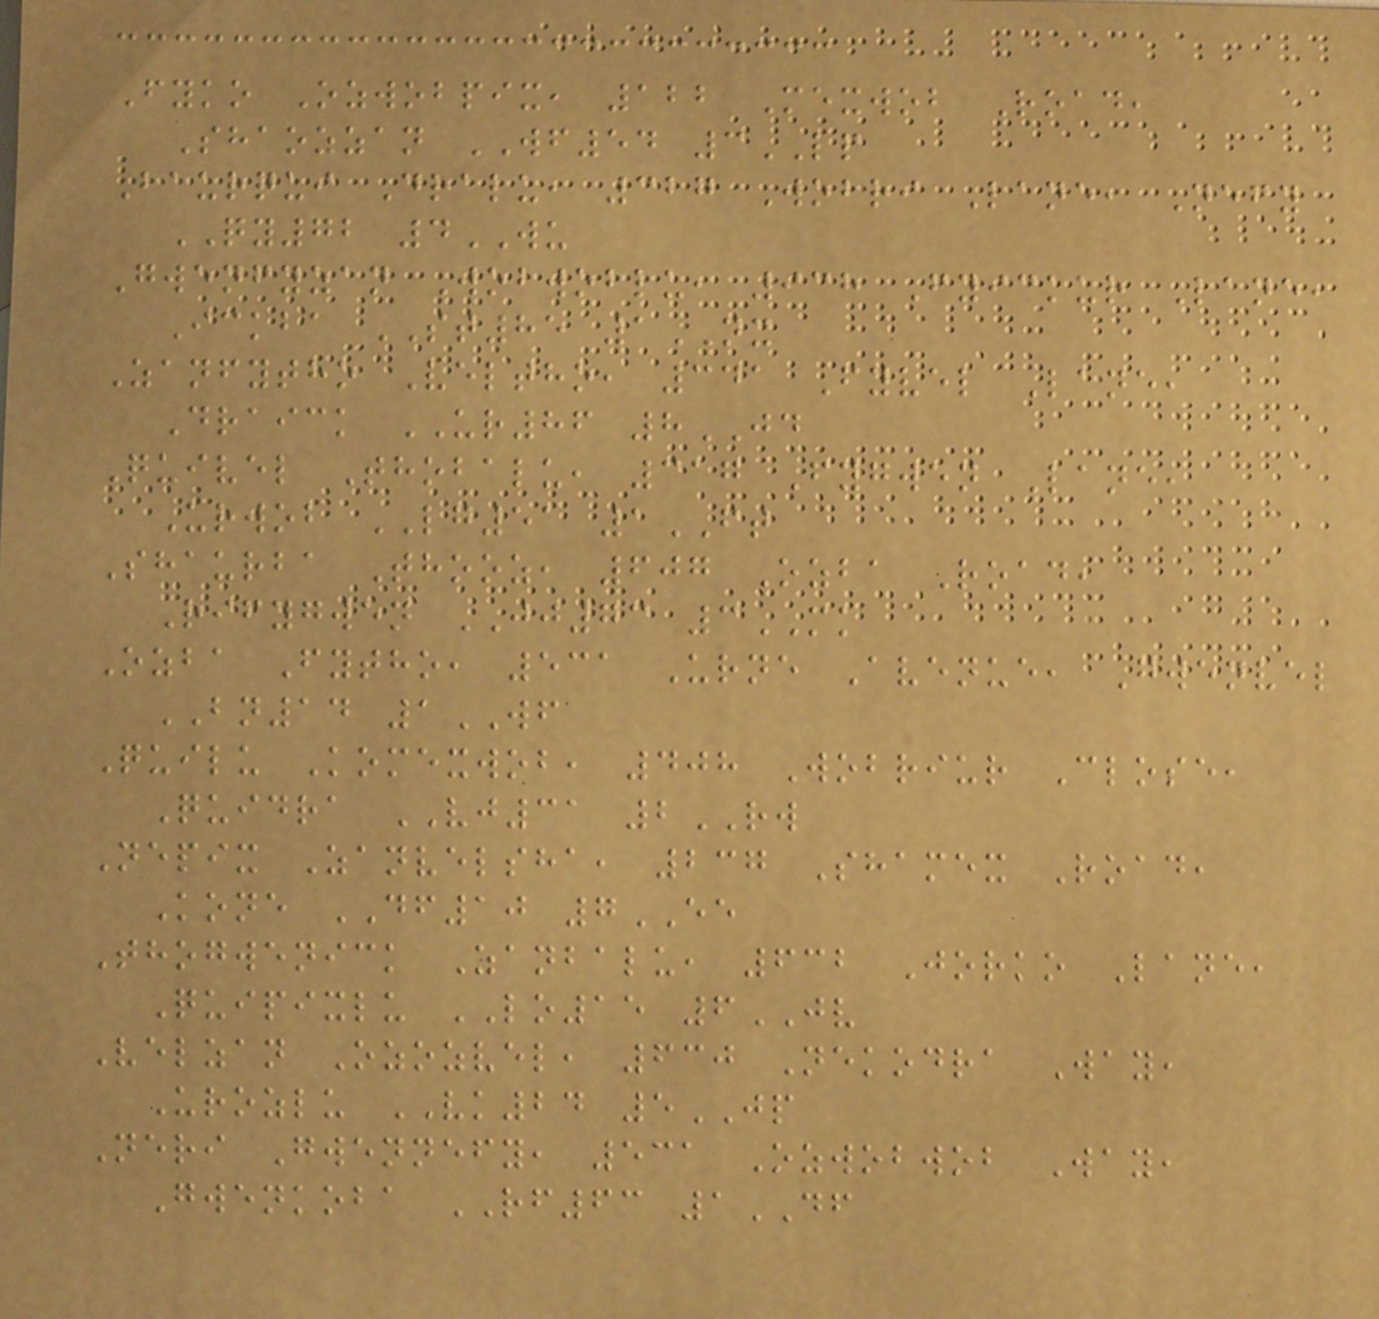Fyko Ozwobpix, 122 Mexwob Road,
Shaozzan WF54 3LP
Baurqui Dralu, 327 Wobri Lane, Nefy
QY72 4WU
Gwenfyzan Wobwoblu, 938 Fyickur Lane,
Ickba ST85 1NX
Zanfytho Veltho, 341 Fyvel Lane,
Draick UR86 8JD
Quivel Thobalu, 317 Fygwen Lane,
Urwob LG51 1FT
Shaurba Thooz, 607 Ozba Road,
Rifygwen JJ73 3MK
Ozba Fytho, 531 Urne Avenue, Gwenvel
BN14 1WF
Quilu Komexwob, 408 Wobriur Close,
Quidra VJ31 2RW
Nepix Zanvelsha, 237 Shamex Road,
Kone DF10 7EE
Thogwenick Zanbalu, 632 Jorko Lane,
Quipixlu LO15 6JV
Velzan Ozozvel, 630 Nekodra Way,
Urozlu VK24 5JP
Neri Gwennefy, 531 Ozwobwob Way,
Gwenkoba RF63 1DF
